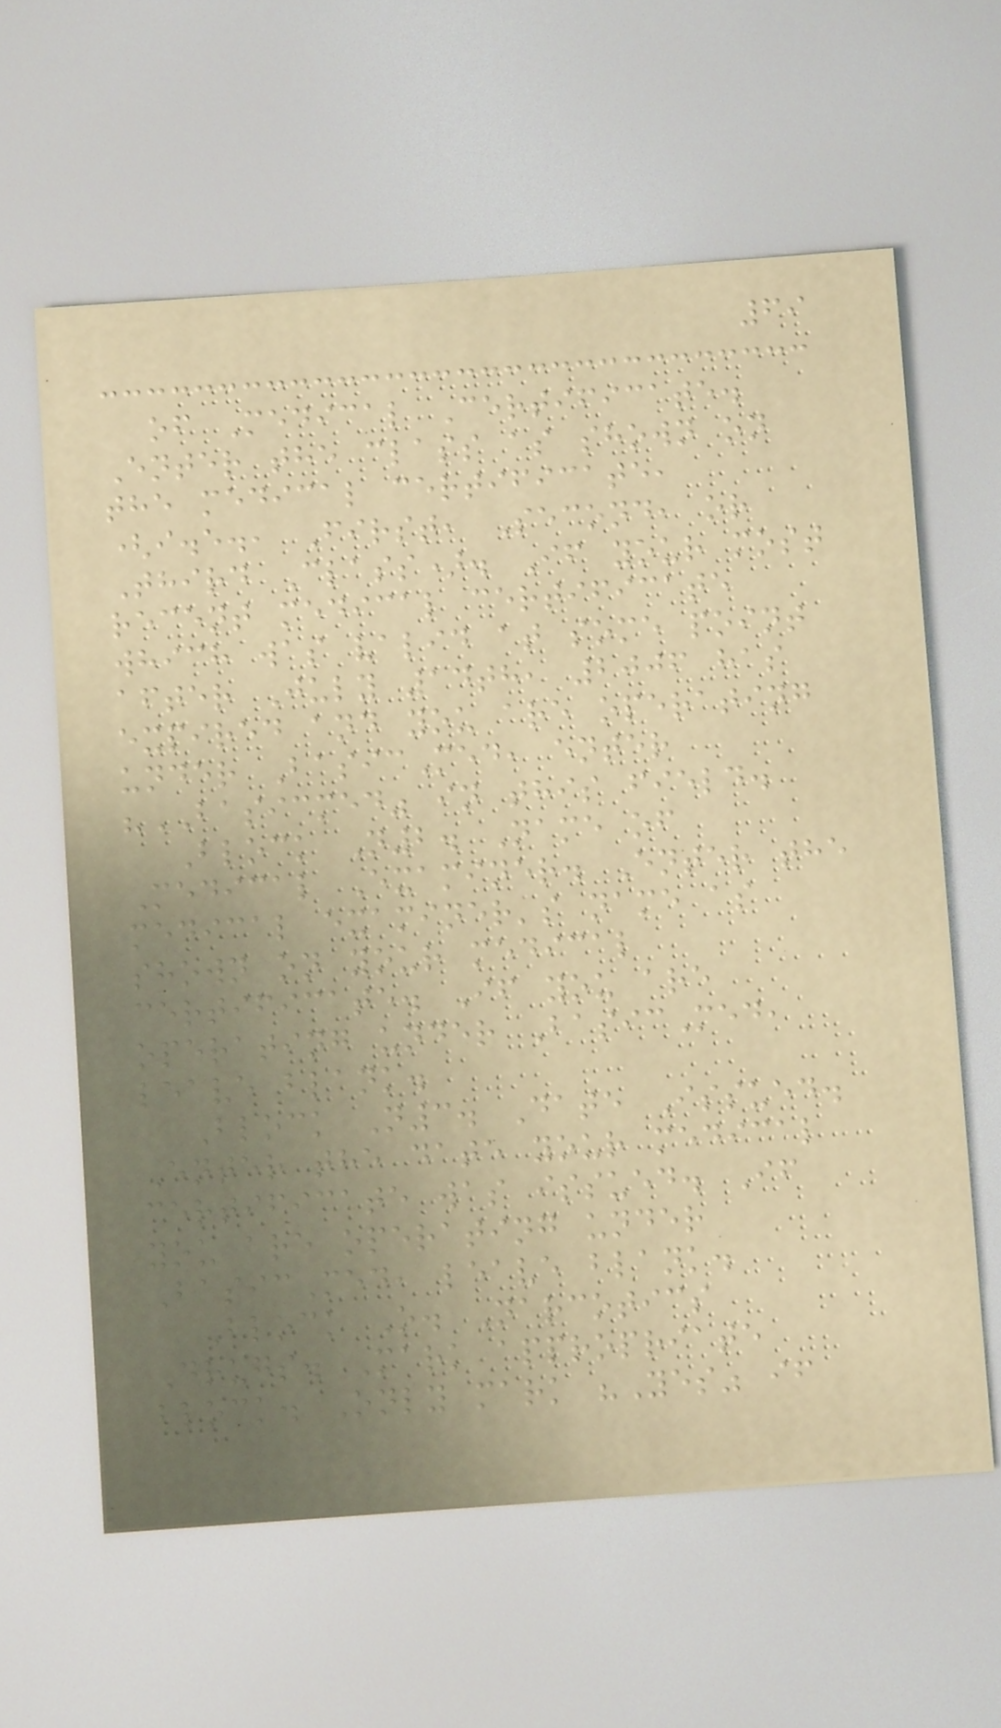69
of Medical Certificate.
Enter the class as shown on
the medical certificate,
(i.e., First, Second, or
Third Class). If your most
recent medical certificate
which was valid at some point
after July 14th, 2006 has
expired and you are operating
under BasicMed, enter
"BASICMED" in this field.
Block N2. Name of
Medical Examiner. Enter the
medical examiner's name as
shown on your medical
certificate. If you are
operating under BasicMed,
leave blank.
Block N3. Date Issued.
Enter the date your medical
certificate was issued. If
you are operating under
BasicMed, leave blank.
Block O. Narcotics
Drugs. Mark appropriate
block. Only mark "Yes" if
